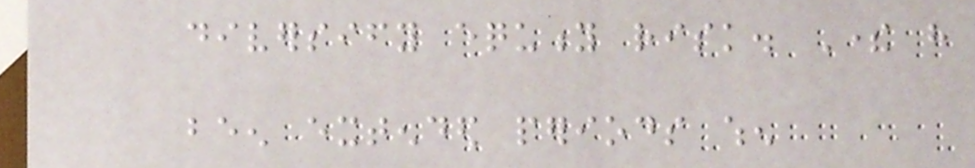diversify equity risk. There have
been extended periods when
